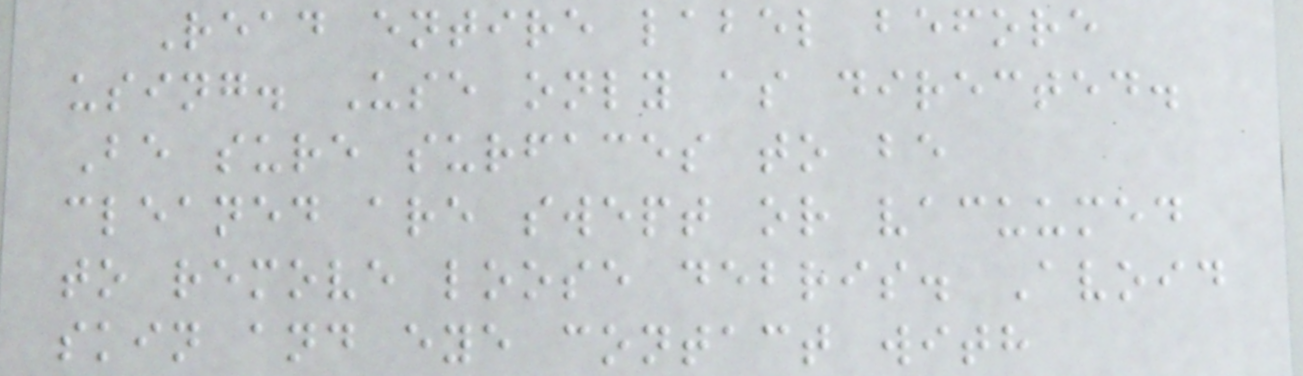Read entire label before
using. Use only as directed.
Be sure surfaces to be
cleaned are swept or vacuumed
to remove loose debris. Avoid
skin and eye contact with
